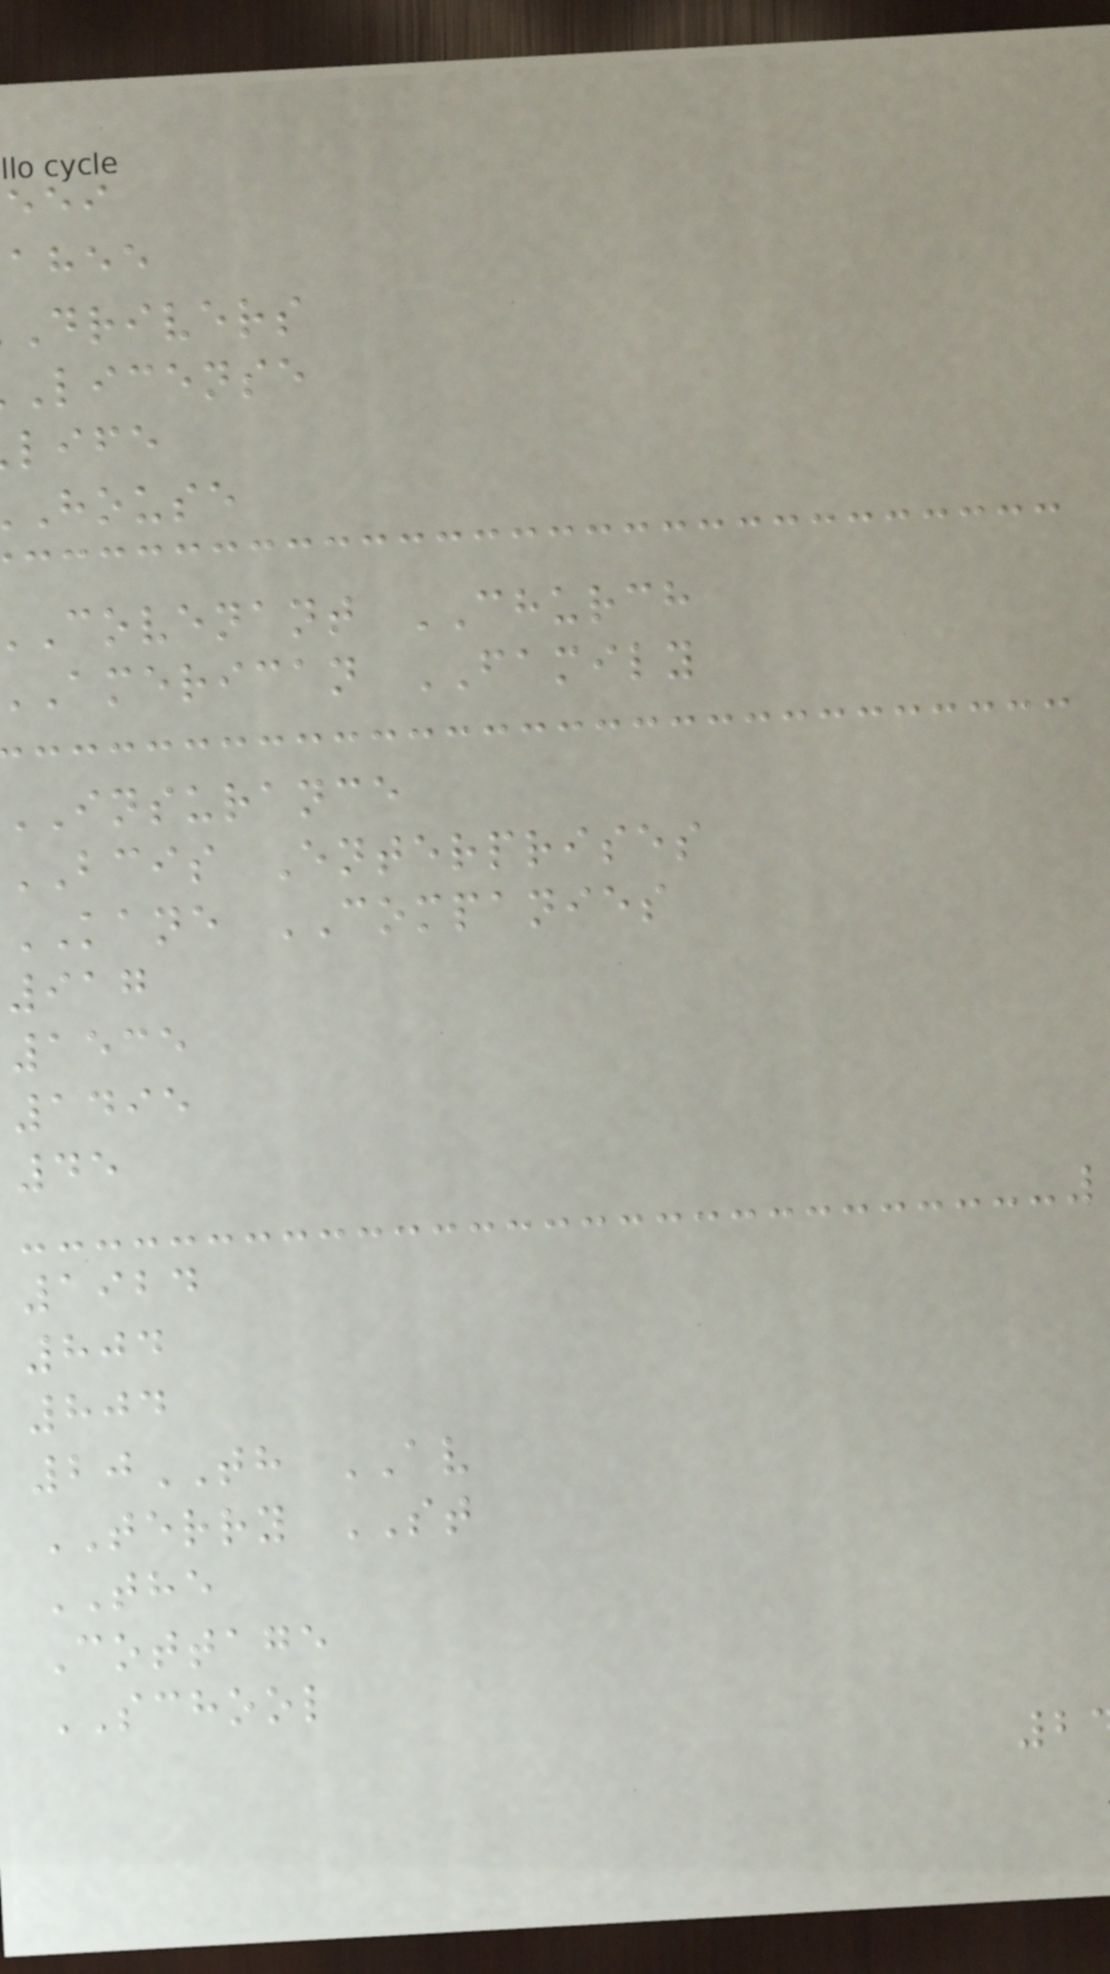ahee
drivers
license
life
house
covenant CHURCH
american FAMILY
insurance
BCIS Enterprises
KANE COMPANIES
917
1535
1495
45
1924
804
804
20TH AV
TERRY ST
THE
Cottage
SCHOOL
